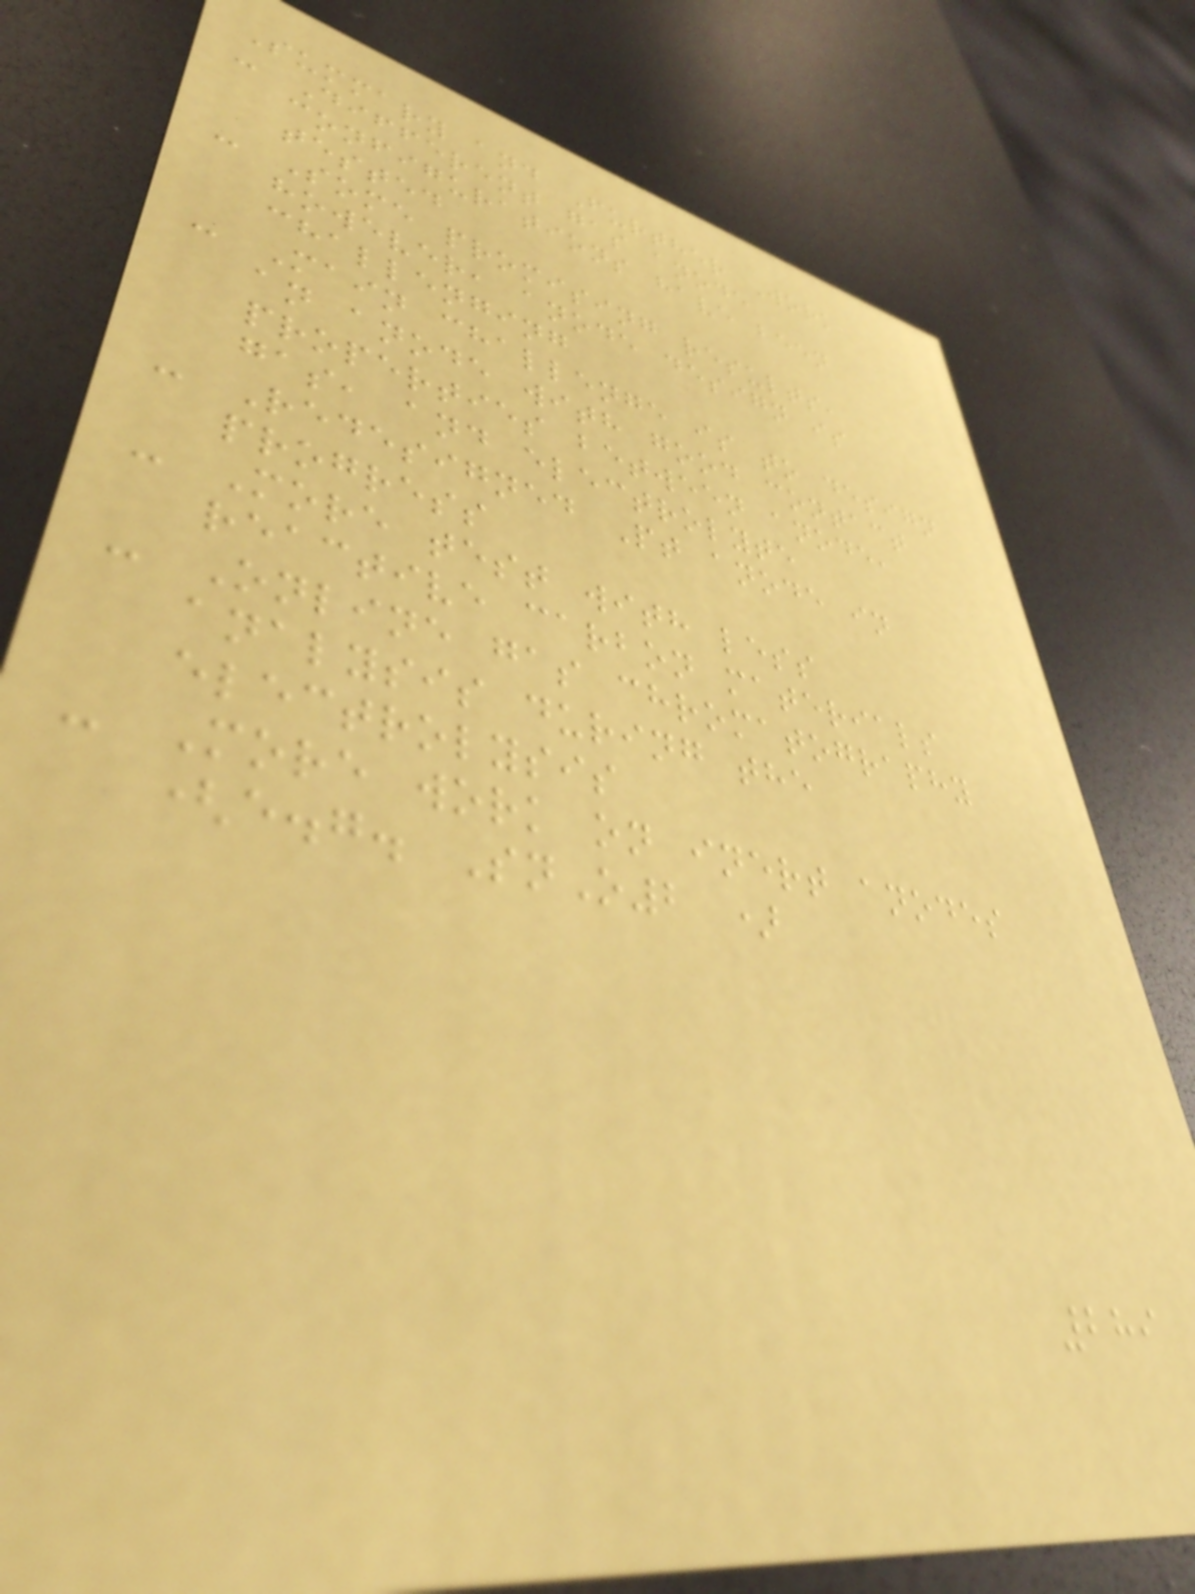Summary and Further Work
- Different gas anode
configurations have been
tested
- Some promising results,
however, anode design is
challenging
- Main challenge is to design
an anode with good contact
properties between anode,
gas, and electrolyte
- Redesigned Pt anode in
progress
- More test with less
reactive carbon materials
- Online gas chromatography
analysis during the
electrolysis
- More work on inert anodes
(e.g. SnO2 )
289
